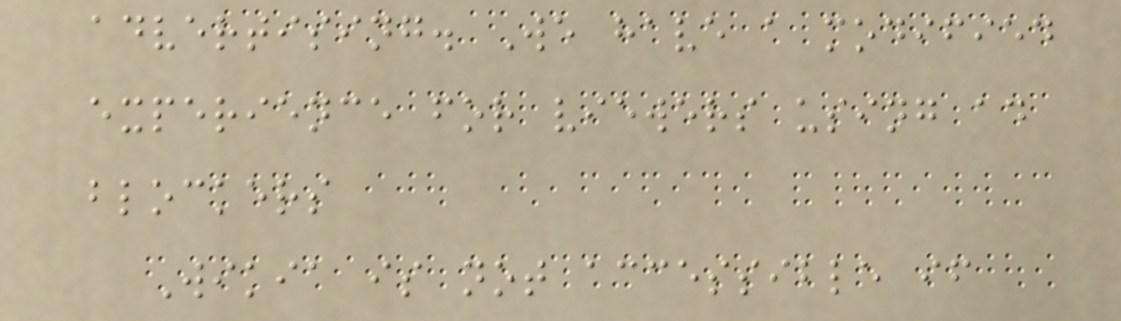advertising. We have a modified
experience for viewers using ad
blockers
Wikia is not accessible if
